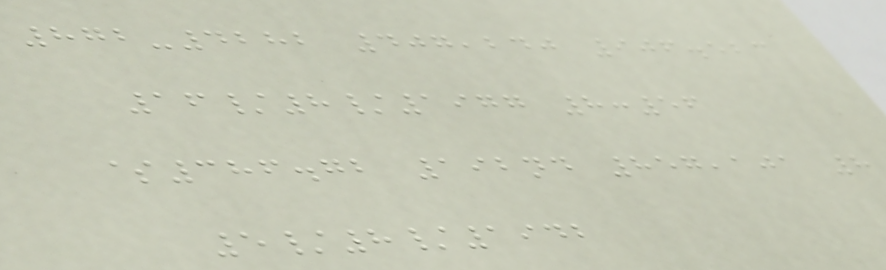872-4282 407,240 906.523
16/8/1977 8:56
$386.72 192nd 857,101 8
5/8/1942
